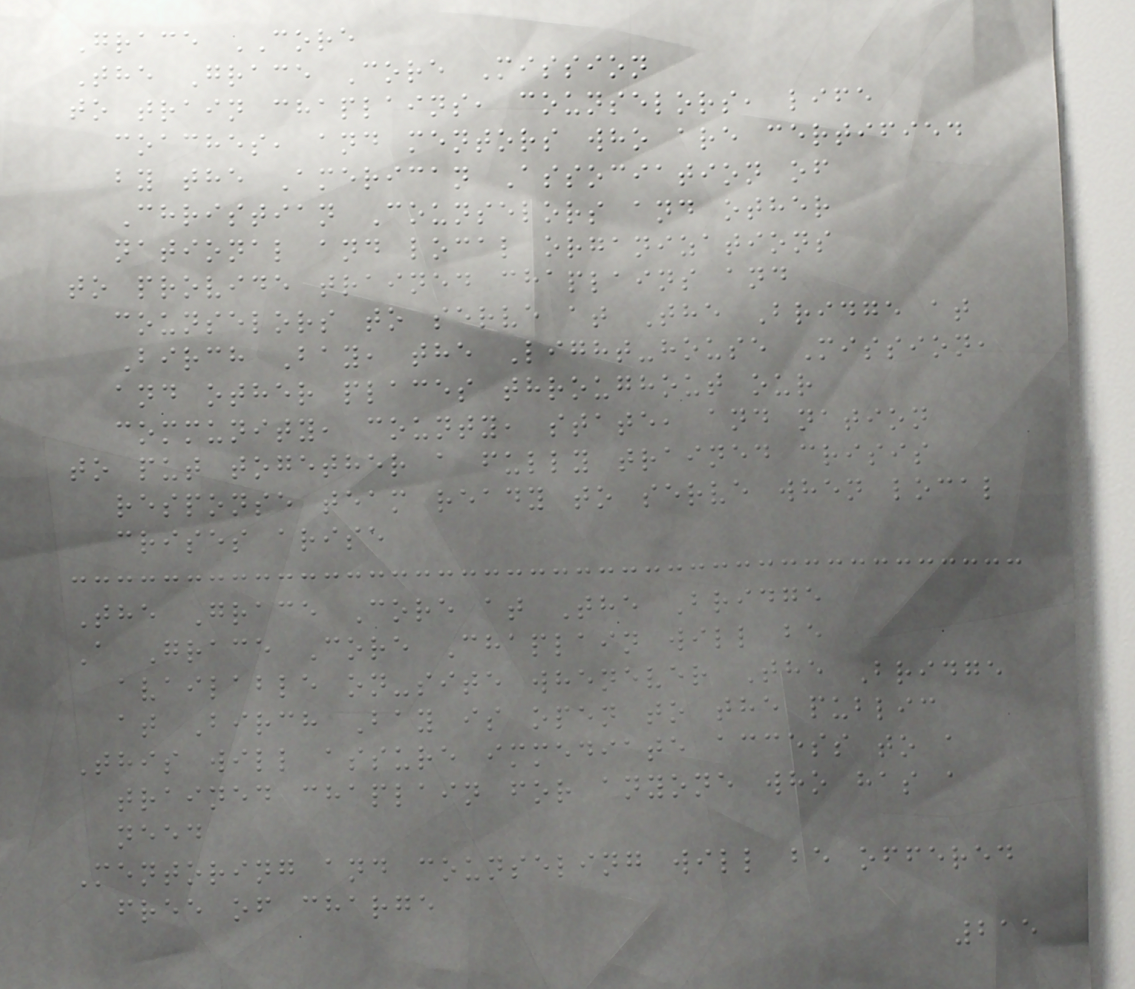Grace CORE
The Grace Core Mission
to train chaplains, counselors, life
coaches, and mentors who are certified
by the American Association of
Christian Counselors and other
national and local organizations
to provide trained chaplains and
counselors to serve at The Bridge at
Birch Bay, the Light-house Mission,
and other places throughout our
community, county, state, and nation
to put together a fully trained crisis
response team ready to serve when local
crises arise
The Grace Core at The Bridge
A Grace Core Chaplain will be
available on-site whenever The Bridge
at Birch Bay is open to the public
This will assure immediate access to a
trained chaplain for anyone who has a
need
Mentoring and counseling will be offered
free of charge
215
